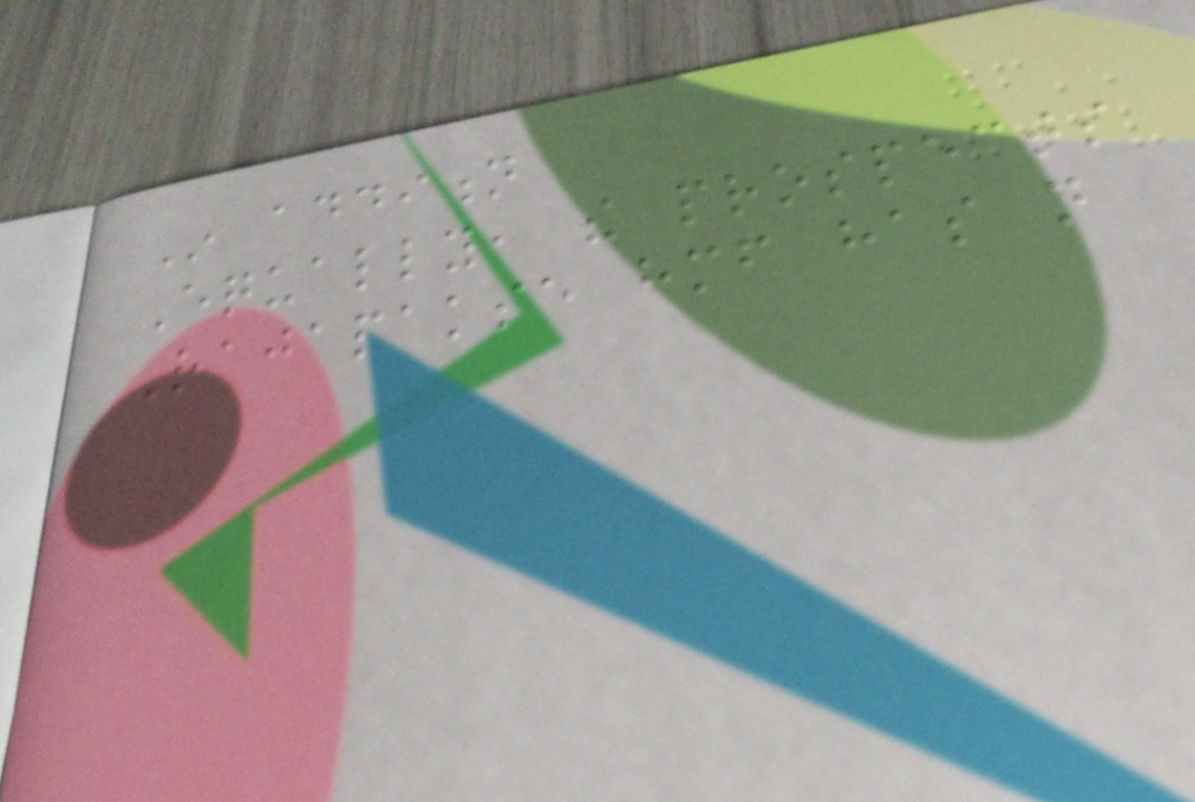In addition
Equally, the prospects
Rajapakse himself has not
